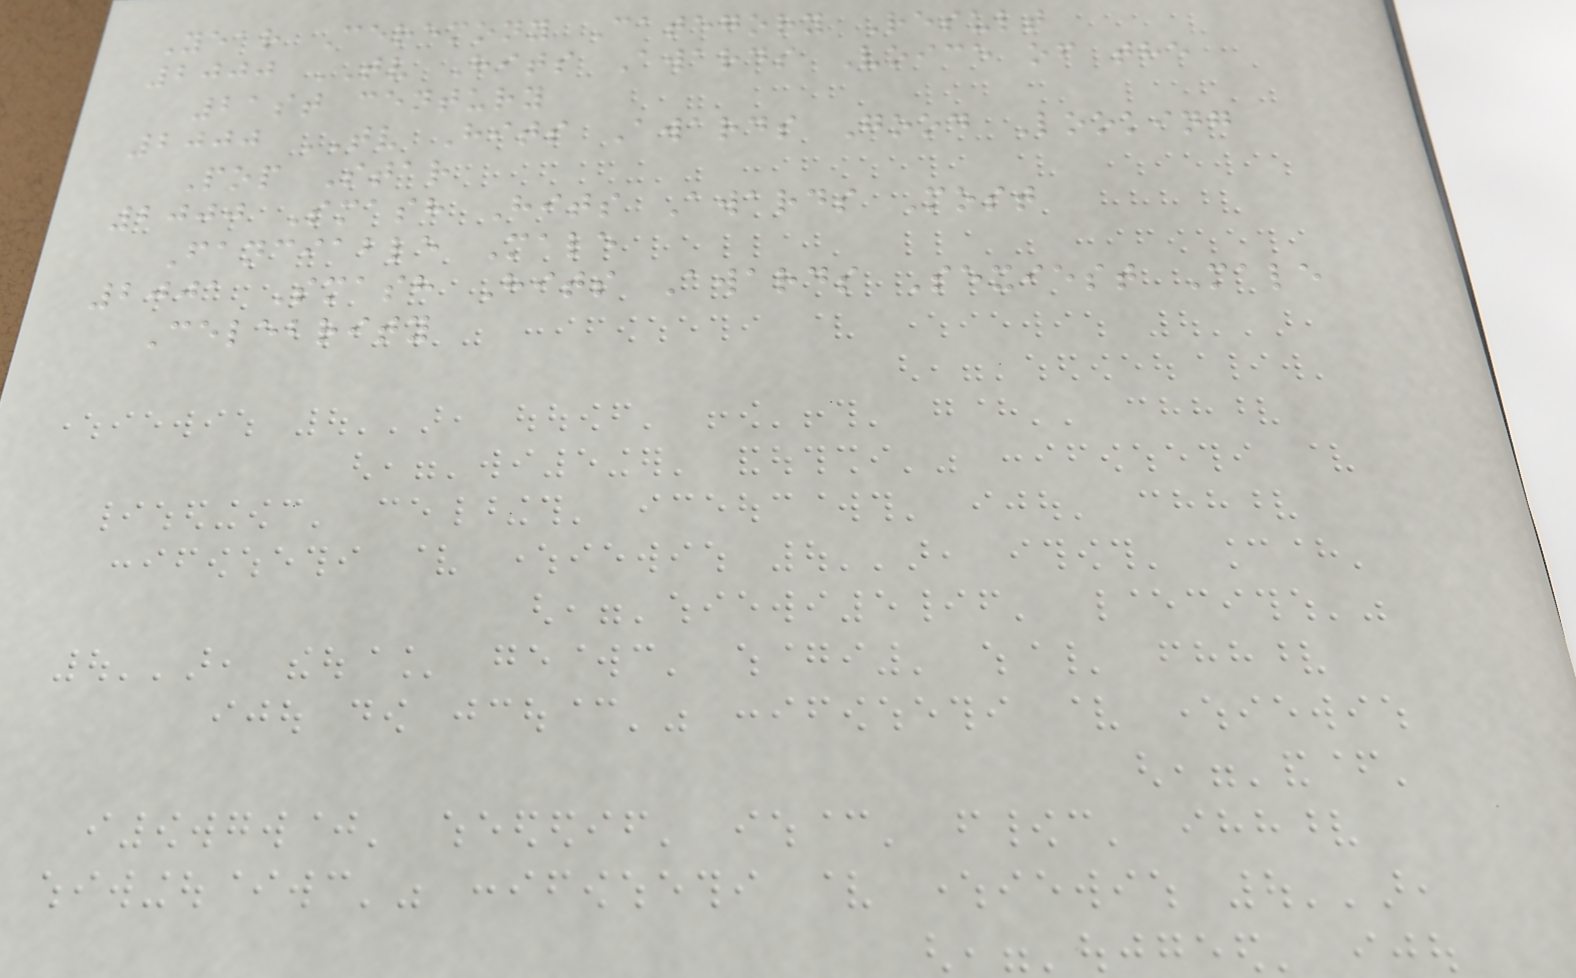Year Ceremony Category Result
2000 TV Hits Awards Voice of the
21st century
2000 TV Hits Awards Good Looking
Pop Star
2000 Smash Hits Awards Most
Fanciable Male
2001 Smash Hits Awards Sexiest Male
Celebrity
